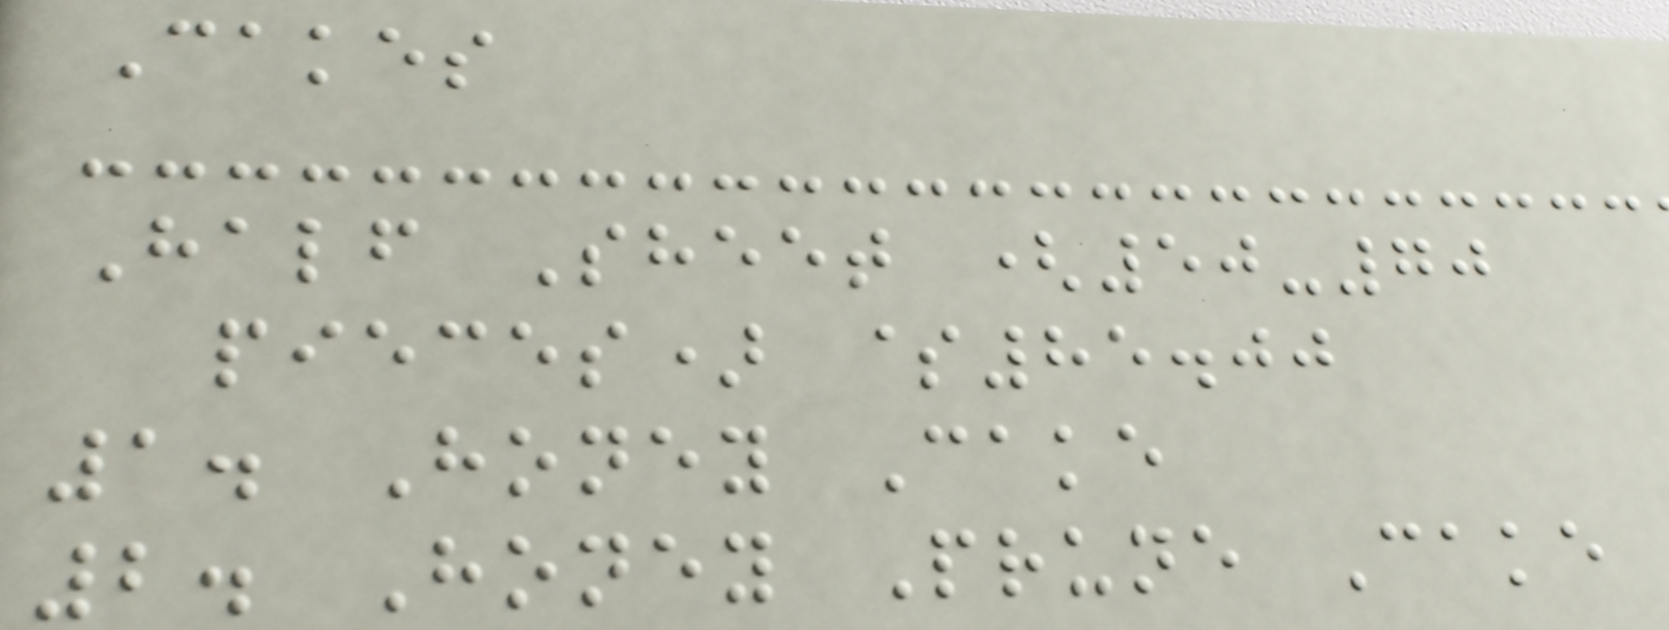Cakes
Half Sheet (50-70
pieces) $85.00
1. Honey Cake
2. Honey Prune Cake
